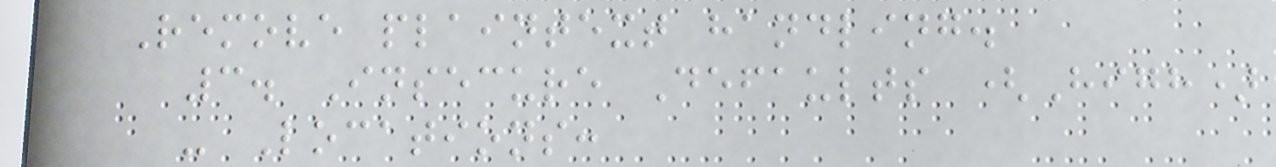Remove plaintext handling.
3. Insecure Defaults (High)
- Locations:
